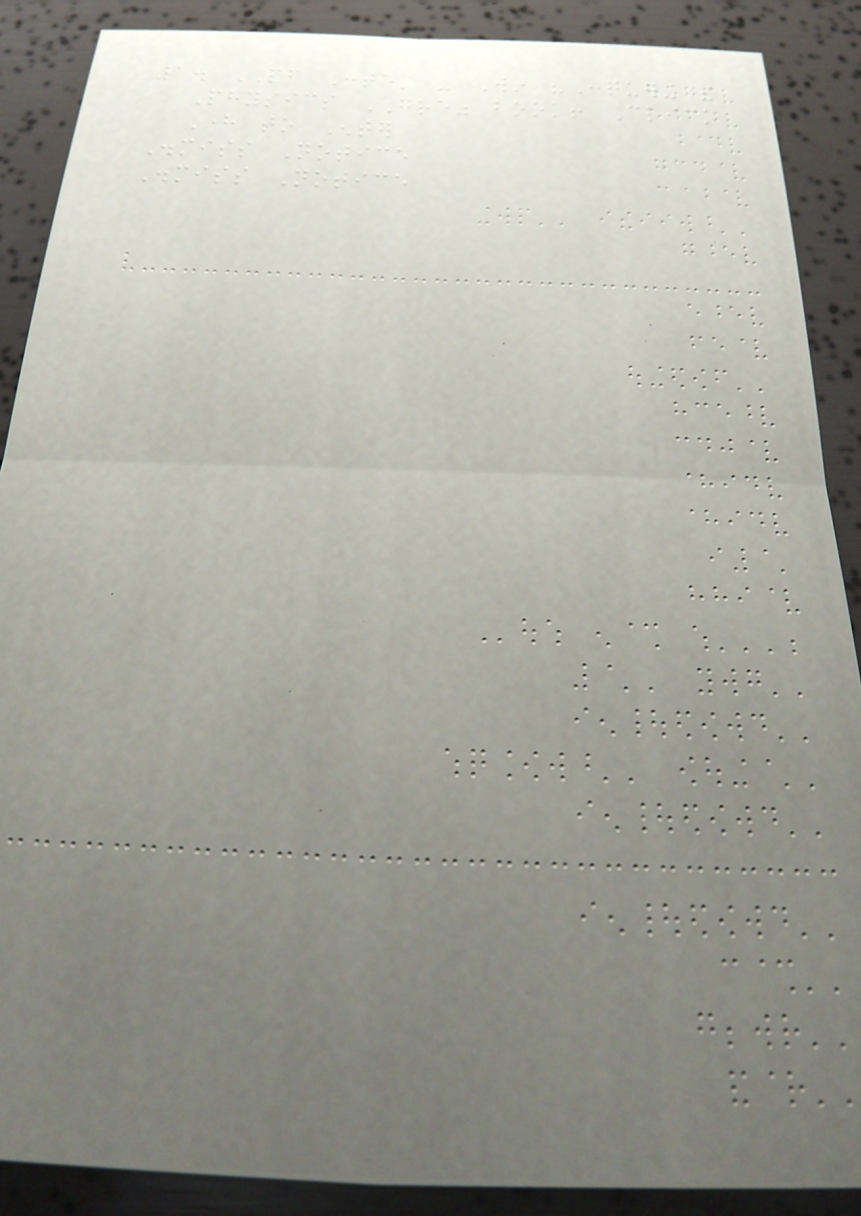1. PF Contest - Win "Conquering the
Physics GRE" book! Click
Here to Enter
Dismiss Notice
Dismiss Notice
